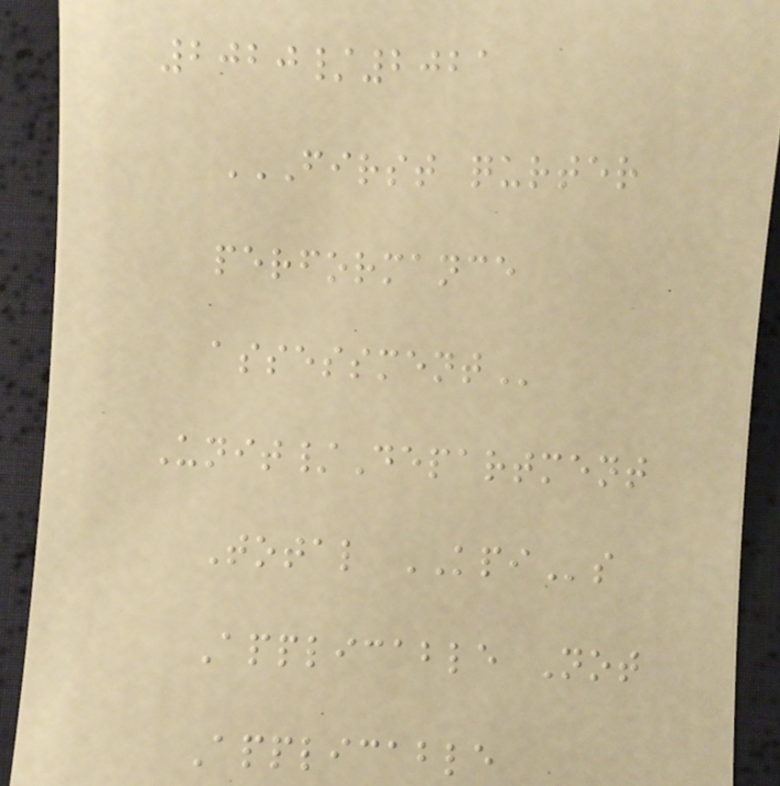2020/2021
FIRST QURTER
PERFORMANCE
ASSESSMENT
Unit/Department
Total KPIs
Applicable Not
Applicable
